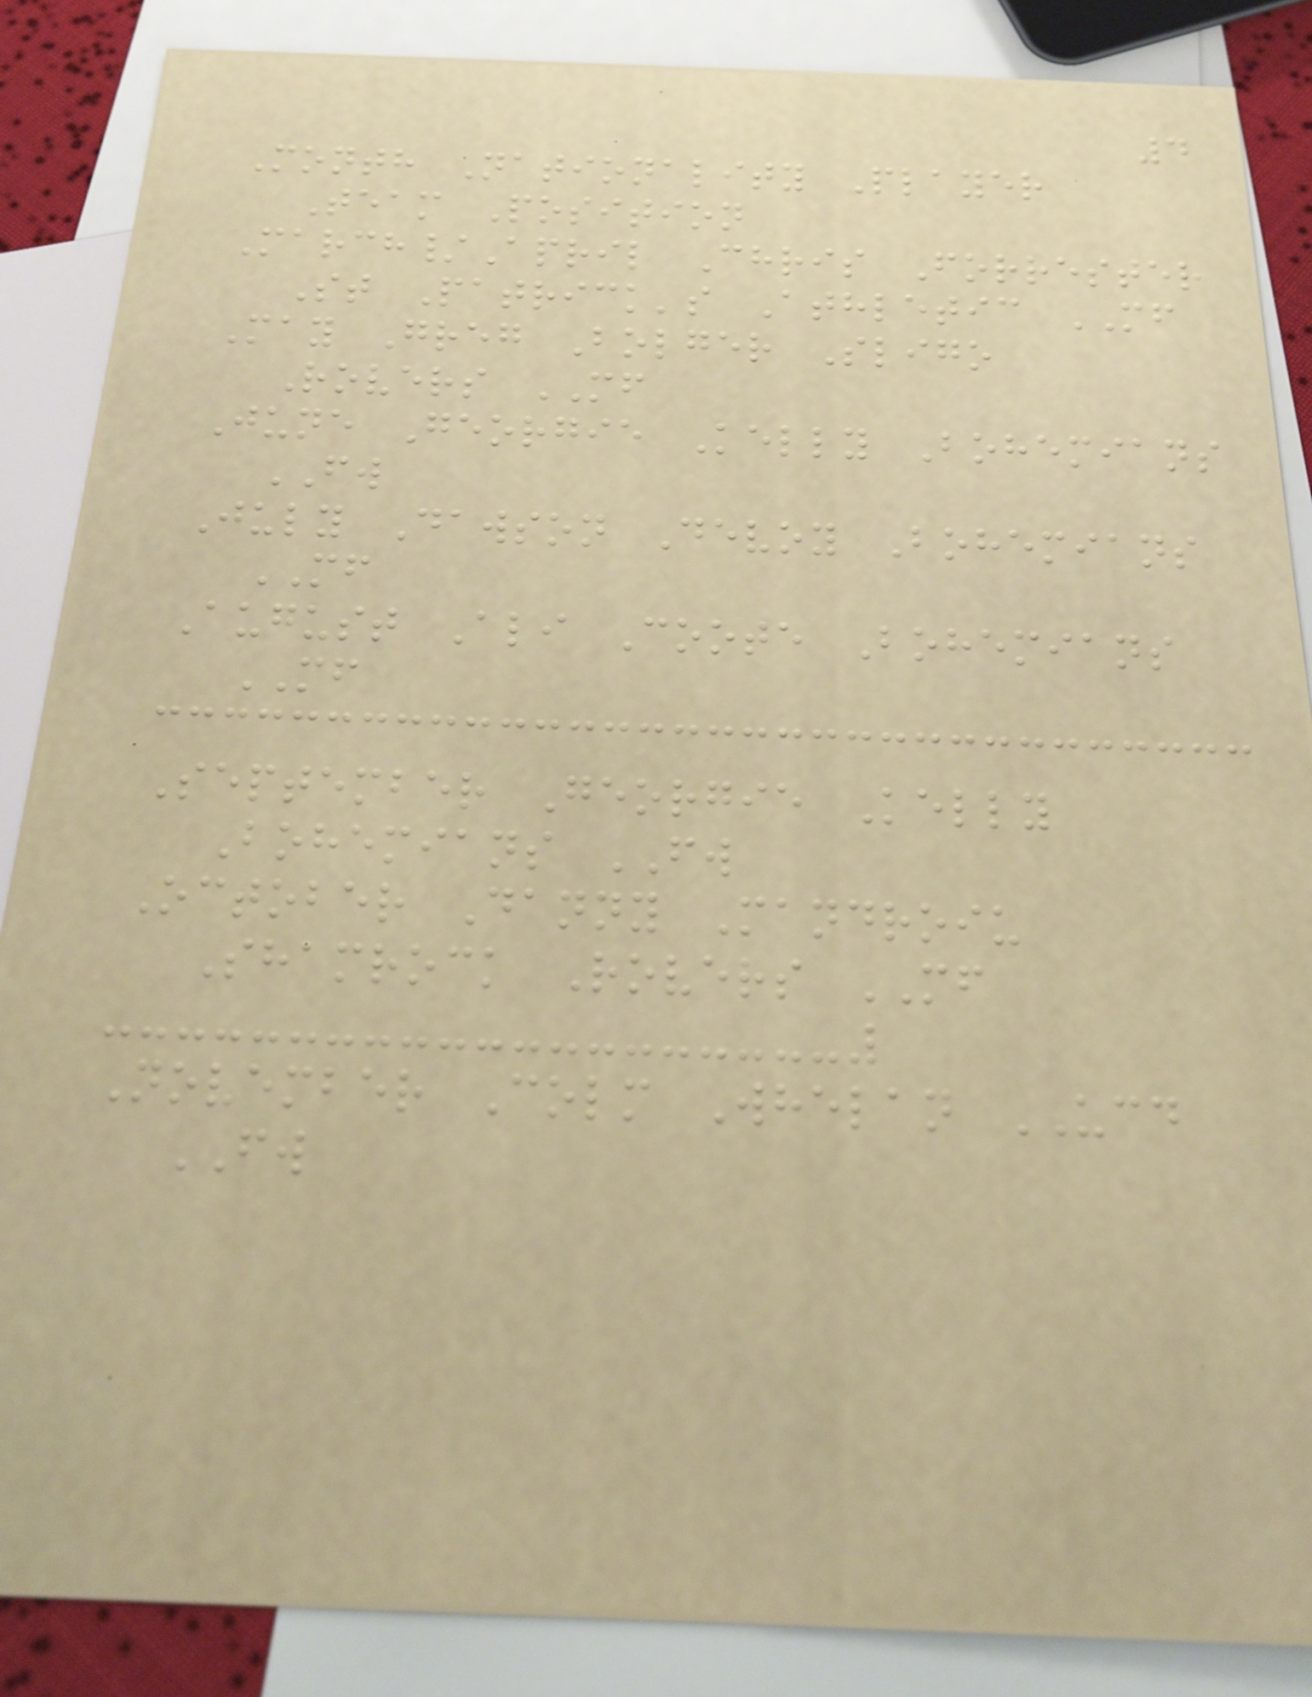4
Month Nationality Player
Team Position
March/April Chris Forrester
St Patrick's Athletic MF
May Greg Bolger Sligo
Rovers MF
June Georgie Kelly Bohemians
FW
July Dawson Devoy Bohemians
MF
August Ali Coote Bohemians
MF
September Georgie Kelly
Bohemians FW
October Danny Mandroiu
Shamrock Rovers MF
November Colm Whelan UCD
FW
